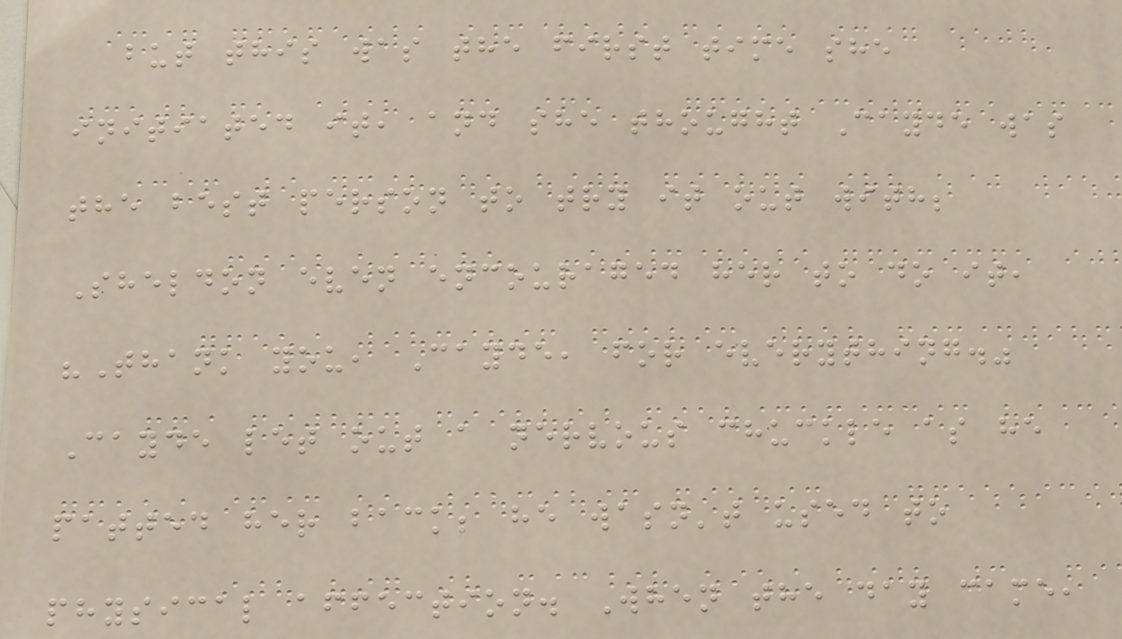but this was the first time she
initiated it, and she thought Cayde was
the best person to try it out with;
Sheldon even encouraged her to do it,
"Thank you, Cayde, for everything."
Cayde let out a nervous chuckle as he
patted her back; he wasn't used to
physical affection. When the day came,
